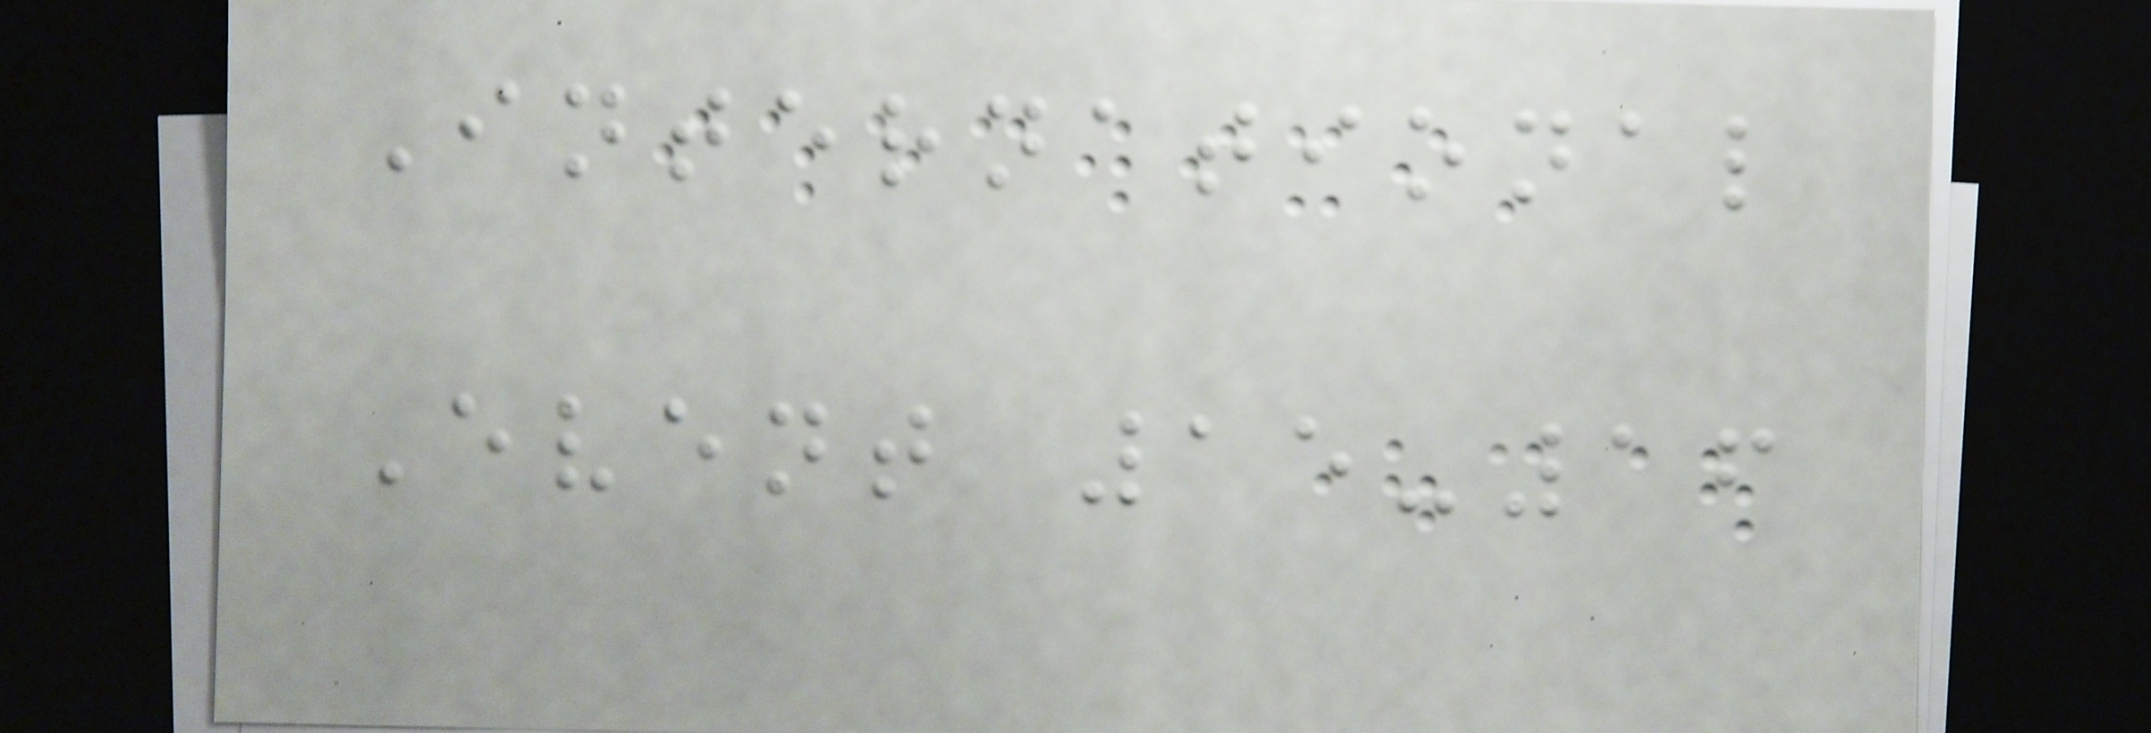International
Event 15-16
